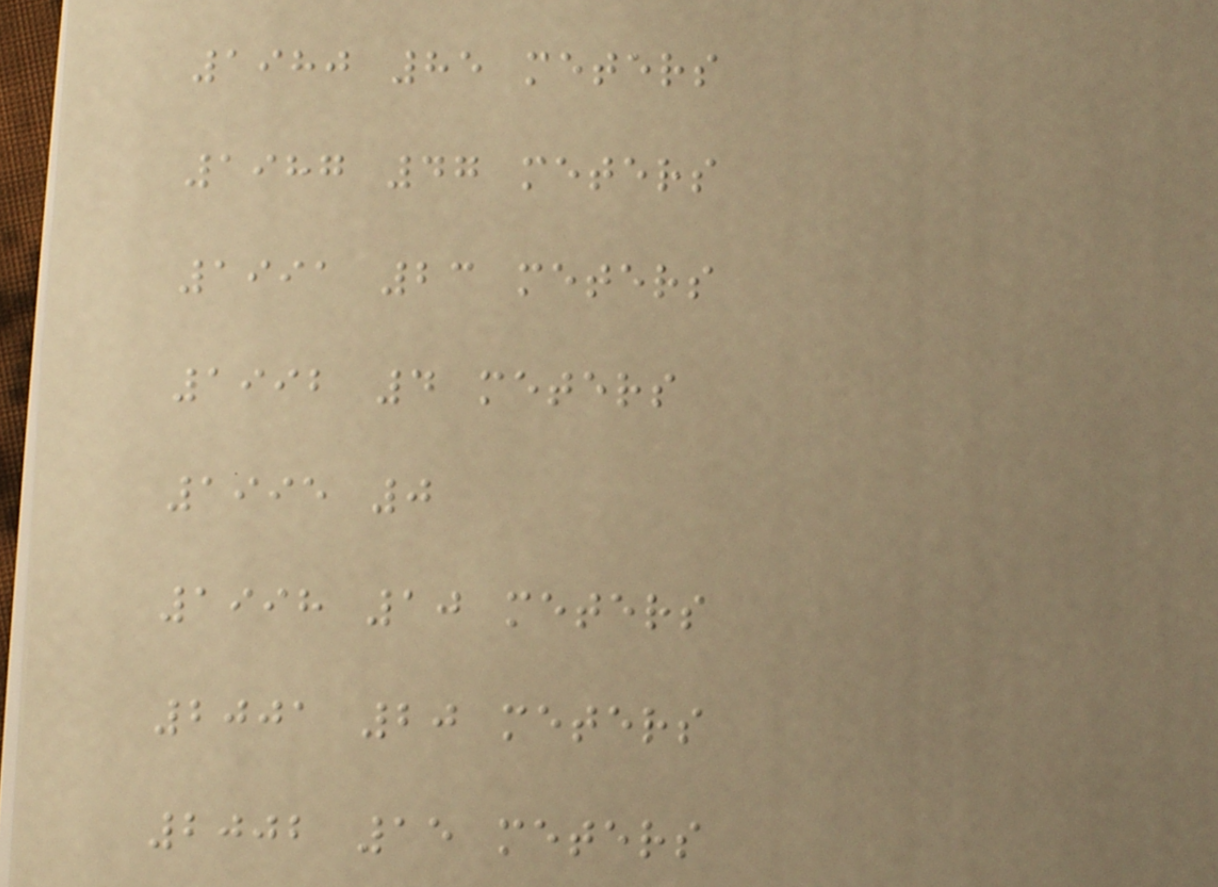1980 85 meters
1987 47 meters
1991 23 meters
1992 4 meters
1995 0
1998 10 meters
2001 20 meters
2002 15 meters
